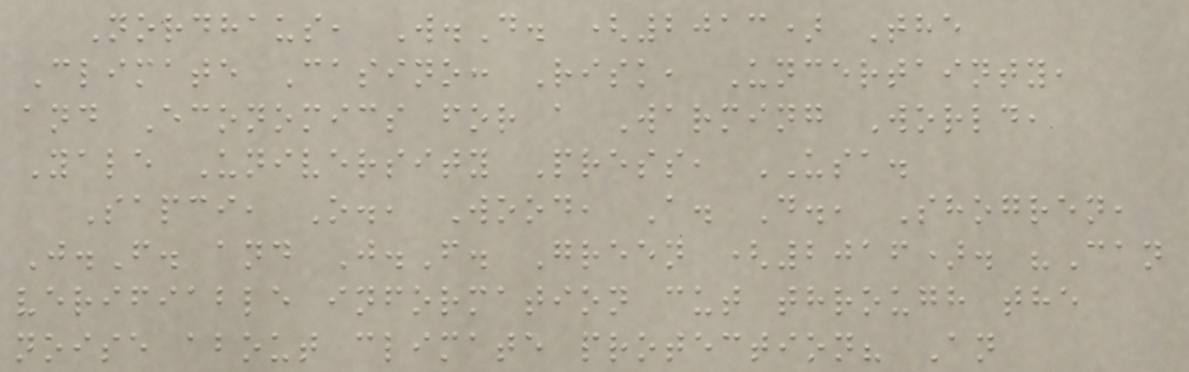Nordhaus, W.D. (2013) The
Climate Casino: Risk, Uncertainty,
and Economics for a Warming World,
Yale University Press, USA.
Sapci, O., Wood, A. D., Shogren,
J.F. and J.F. Green (2016). "Can
verifiable information cut through the
noise about climate protection? An
